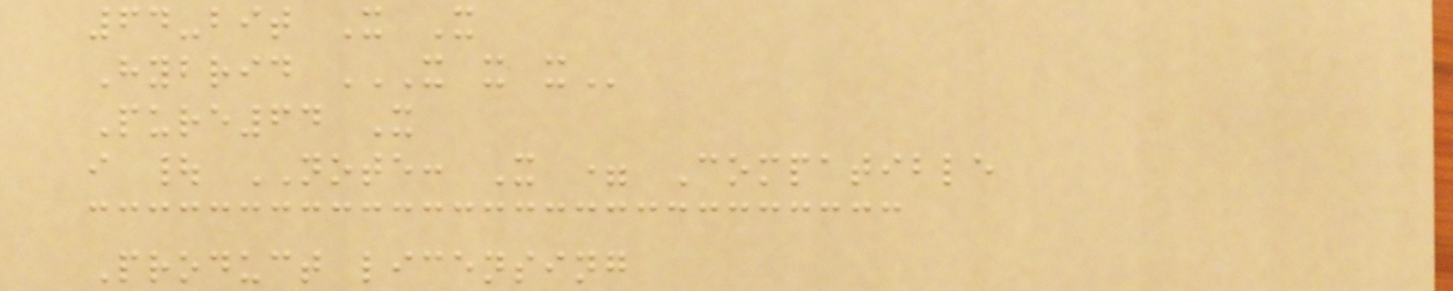64-bit X X
Hybrid X X X
Pure64 X
i | NOTE: X = Compatible
Product licensing
